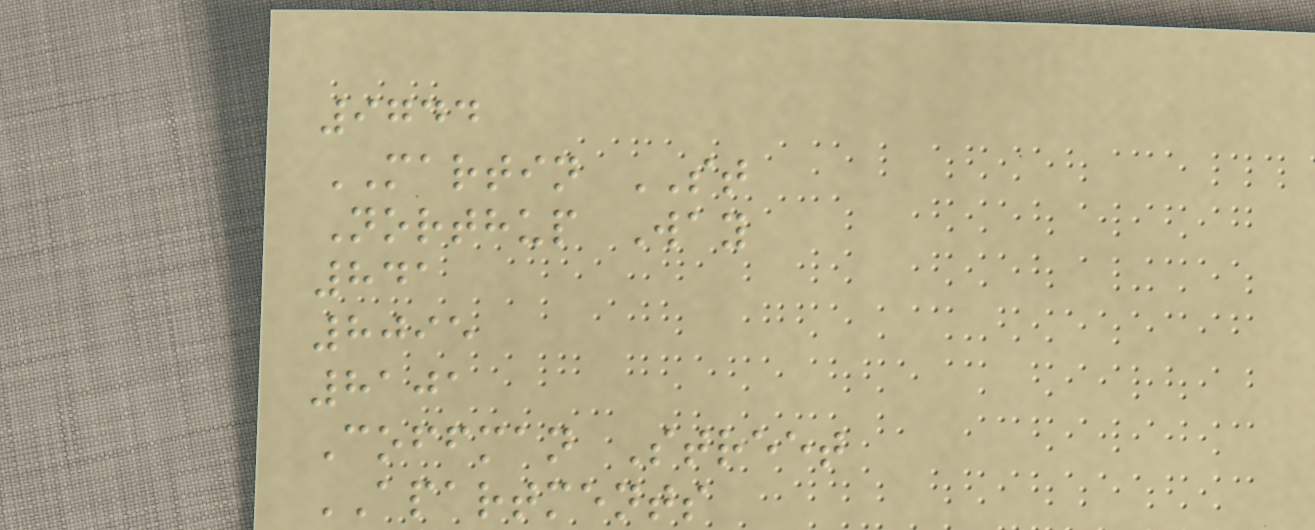9744
MARTIN ST
Northup Way
841
8095
8101
Coffman Street
APARTMENTS
